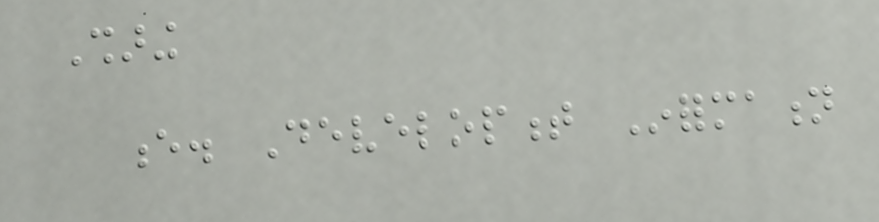Sharing
e. Development Information
